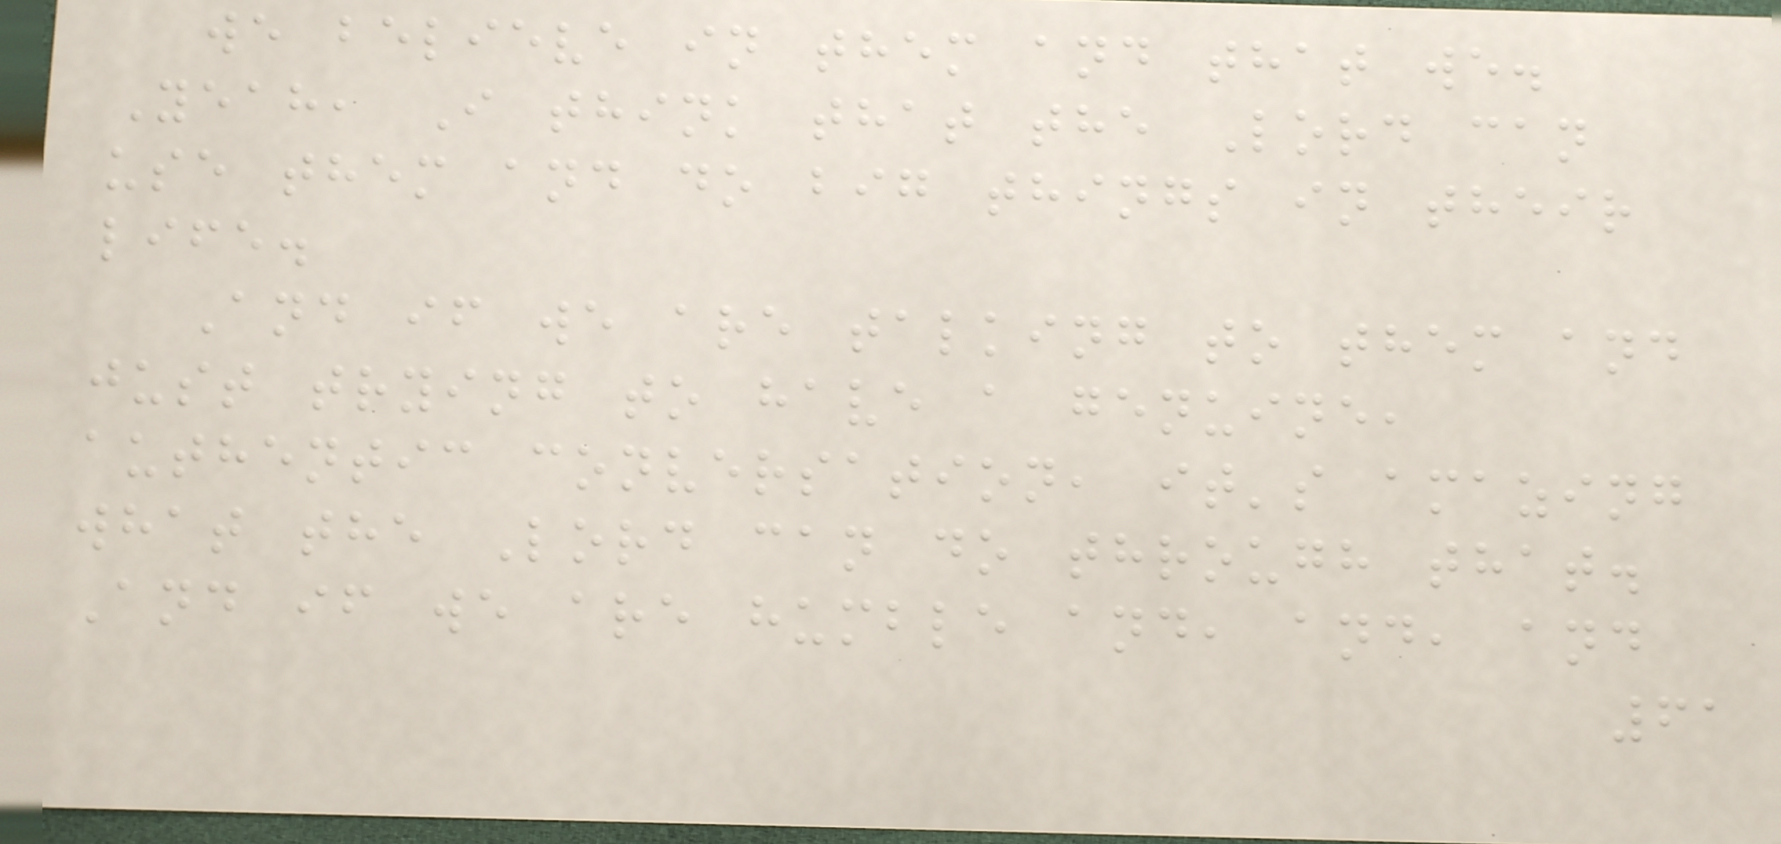we believe in them and that we.
Yeah, I think that the Lord can
use them and do big things in their
life.
And if we are talking to them and
just trying to have a genuine,
authentic conversation, it's amazing
what the Lord can do through that.
And if we are humble and, and, and
61
